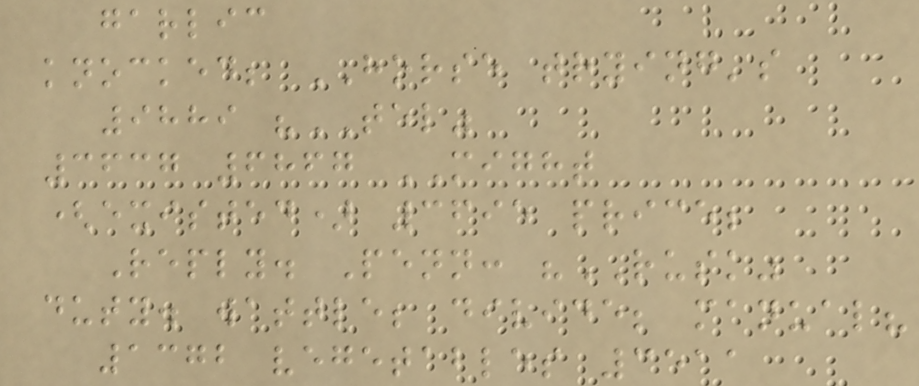garlic
knocked; HORSE trying's
9889 "TEL"
3637 6867 MIGHT
(existed) 3695 price;
Reply. Penn: "RUSK"
duty. wattle; divide; manual?
1372 vegetables 3511
